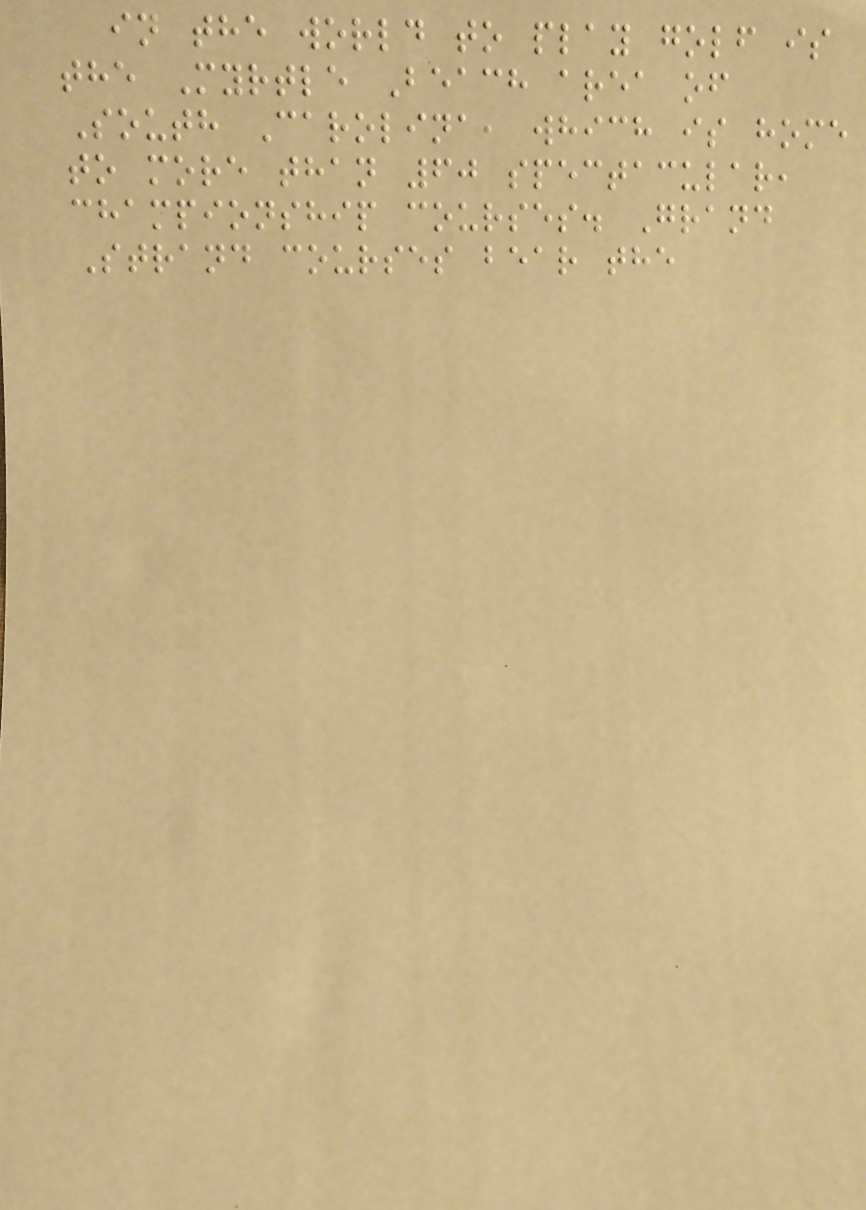in the world to play golf is
the Myrtle Beach area of
South Carolina, which is home
to more than 60 spectacular,
championship courses. Grand
Strand courses bear the
